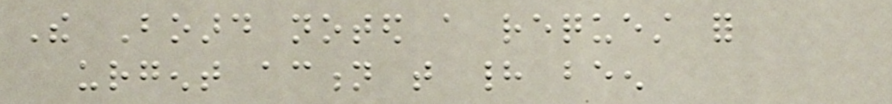The Board noted a request for
urgent action that had been
